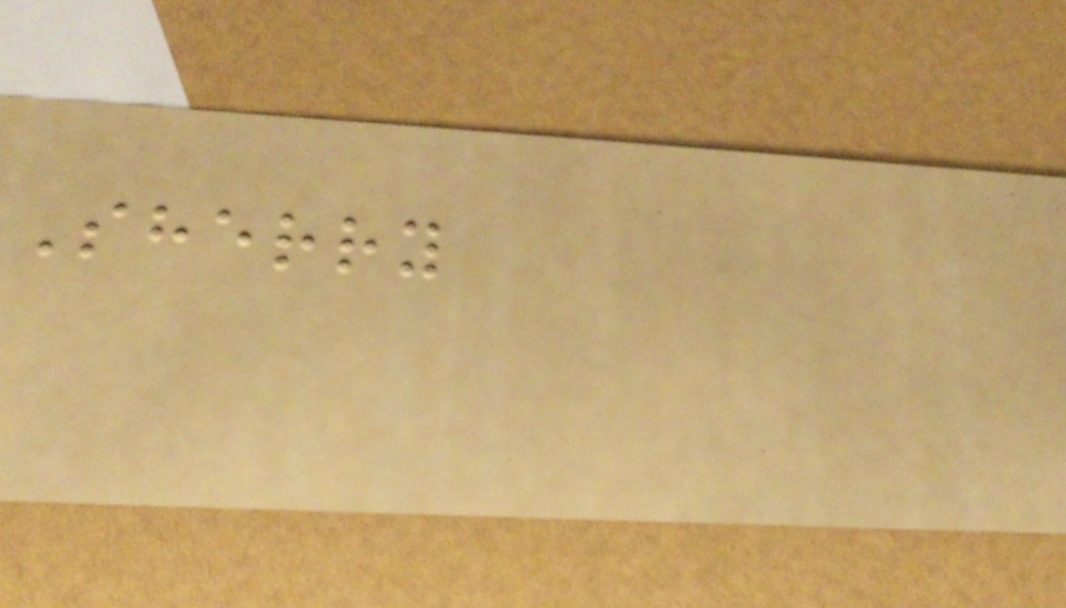Sherry
